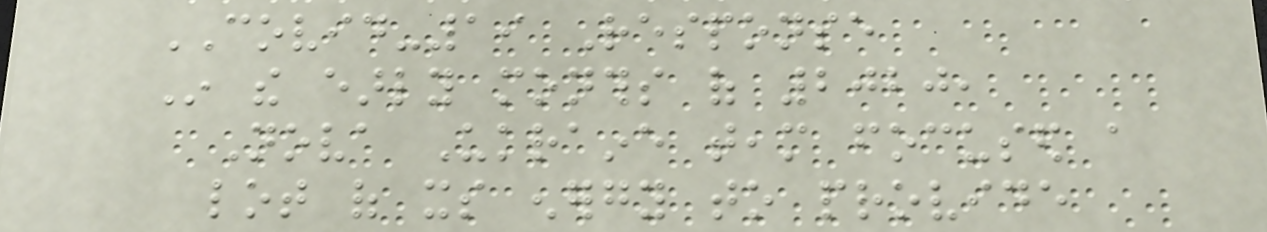COVID-19 Response
In the early months of 2020,
Nova Ukraine team focused a
lot of its energy to provide
